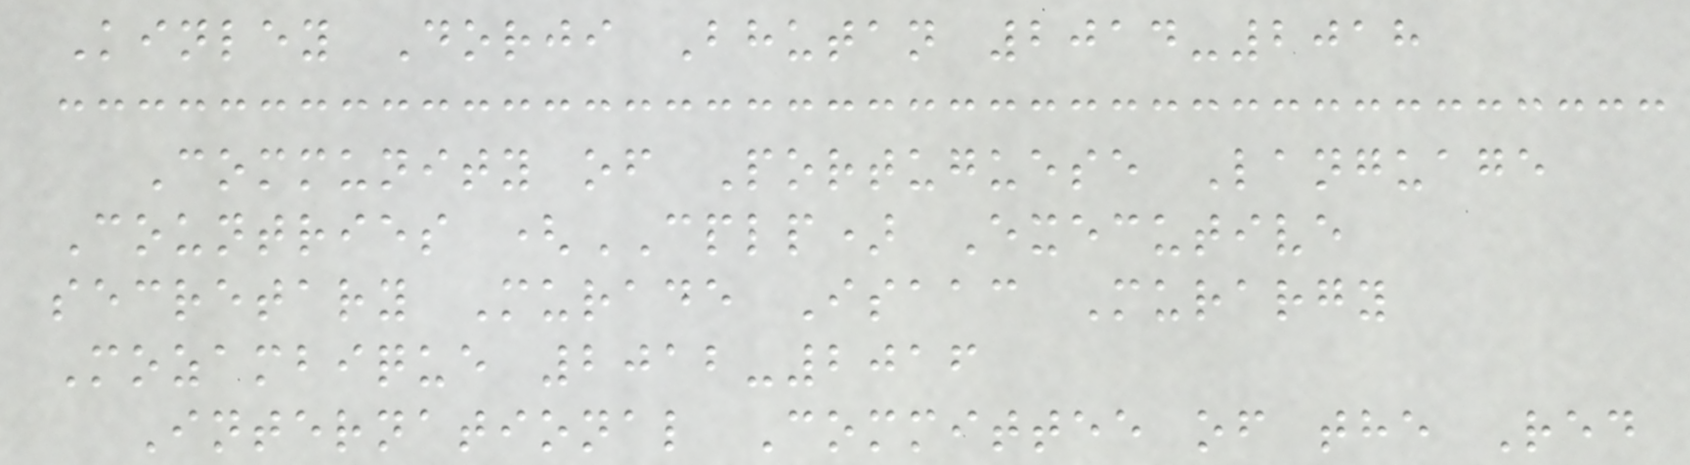Kinley Dorji Bhutan 2014-2018
Community of Portuguese Language
Countries (CPLP) Executive
secretary Murade Isaac Murargy
Mozambique 2012-2016
International Committee of the Red
